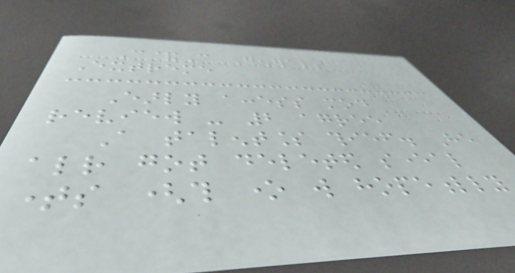C&C Generals
Extreme
Early access mod
review - 2 agree
A talentless thief. He
already got deleted several
times (this one will hopefully
